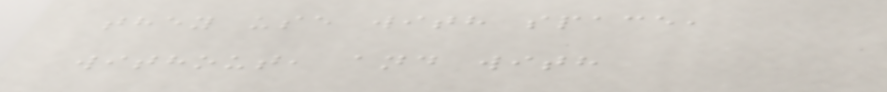they use with space,
without, and with
